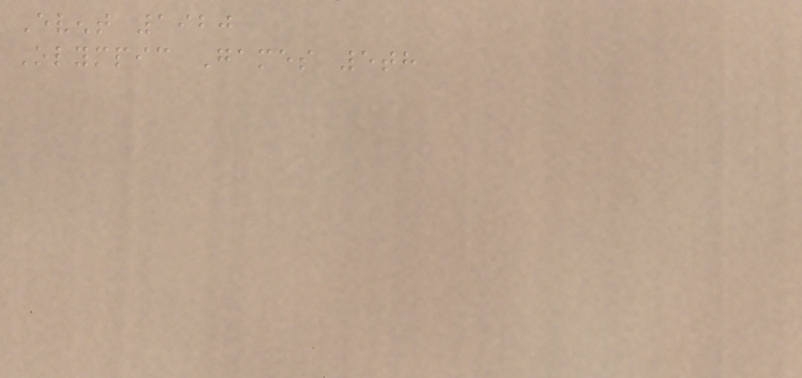Event 1920
Olympic Games 5th
